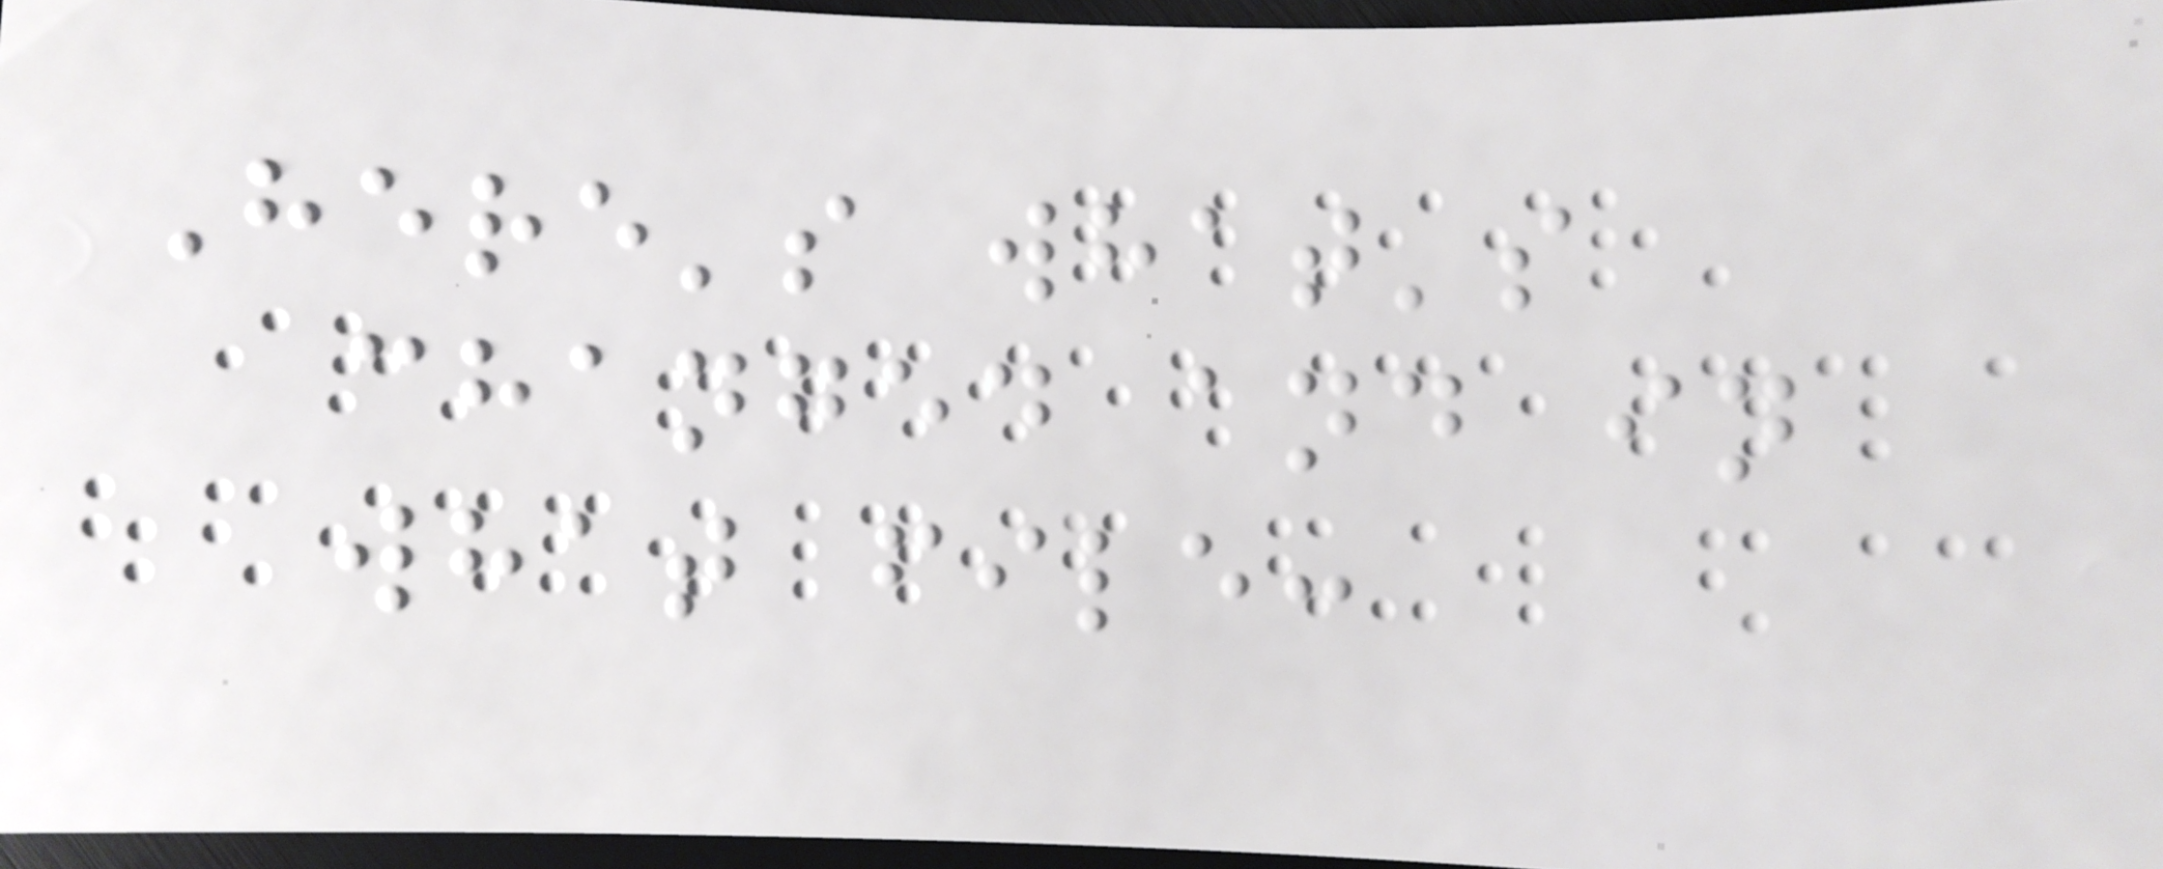Here's what's
changed and in
what file:
